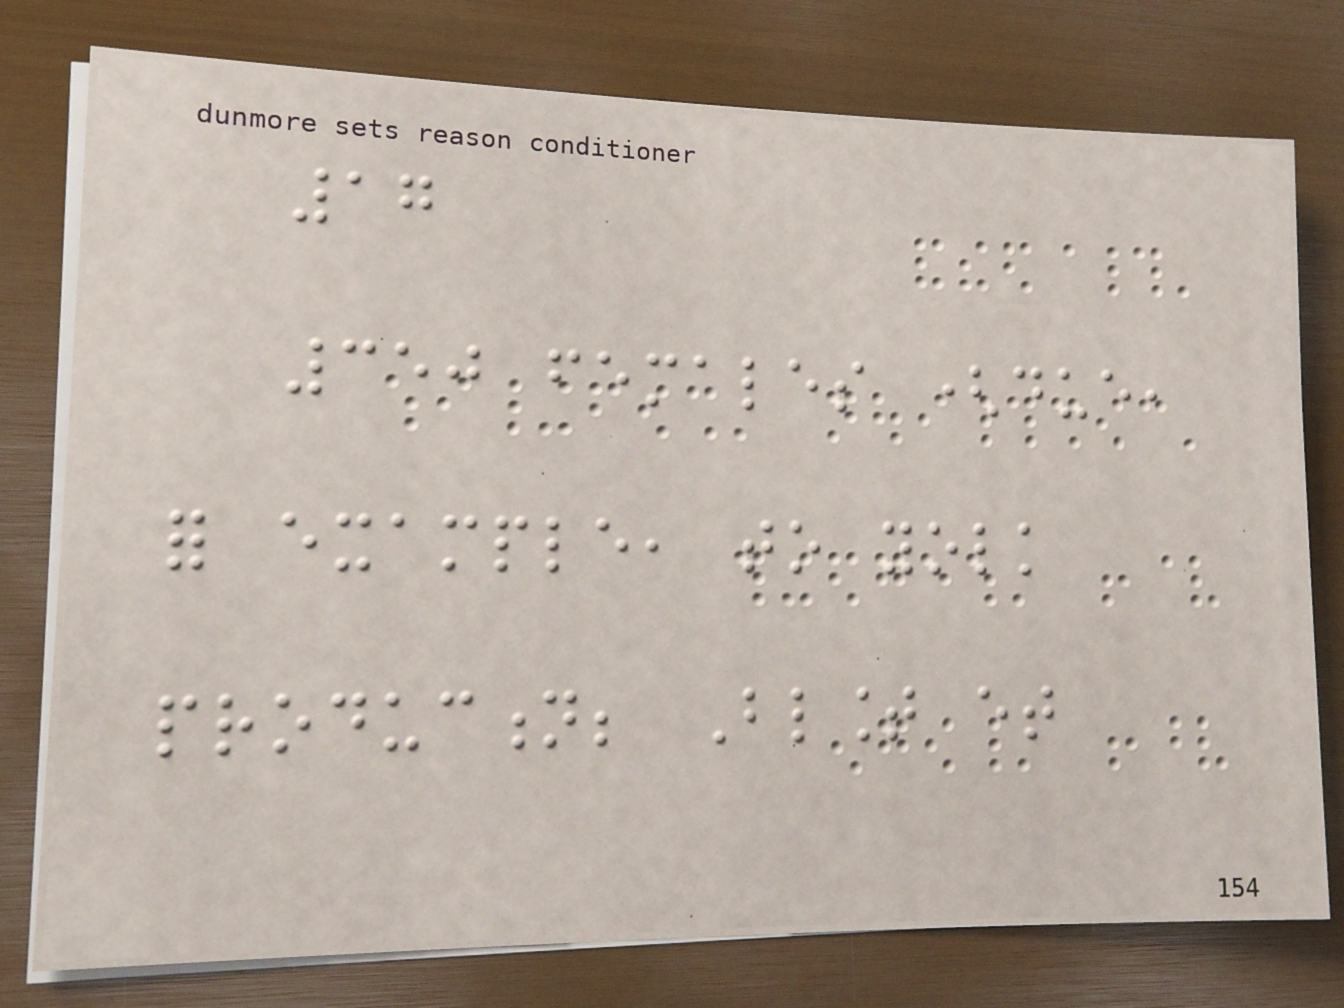17
350 females (due,
for example, to yolk
production; Blount et
